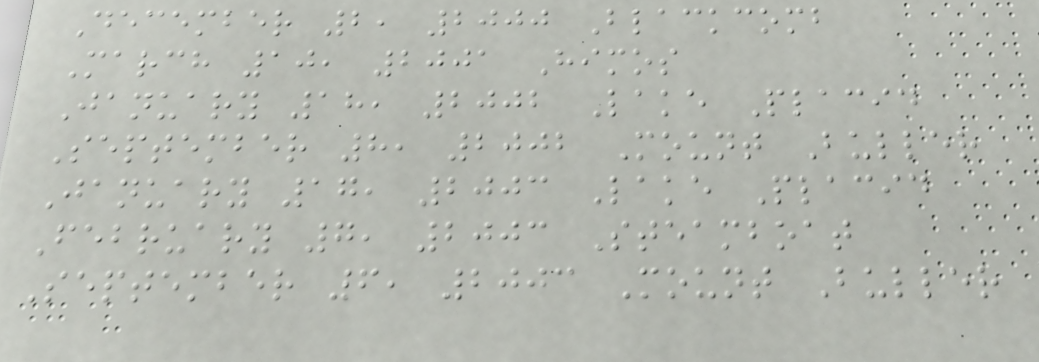December 2, 2000 Blackcomb
March 10, 2001 Himos
January 18, 2002 Lake Placid
September 8, 2002 Mount Buller
January 17, 2003 Lake Placid
February 7, 2003 Steamboat
September 6, 2003 Mount Buller
